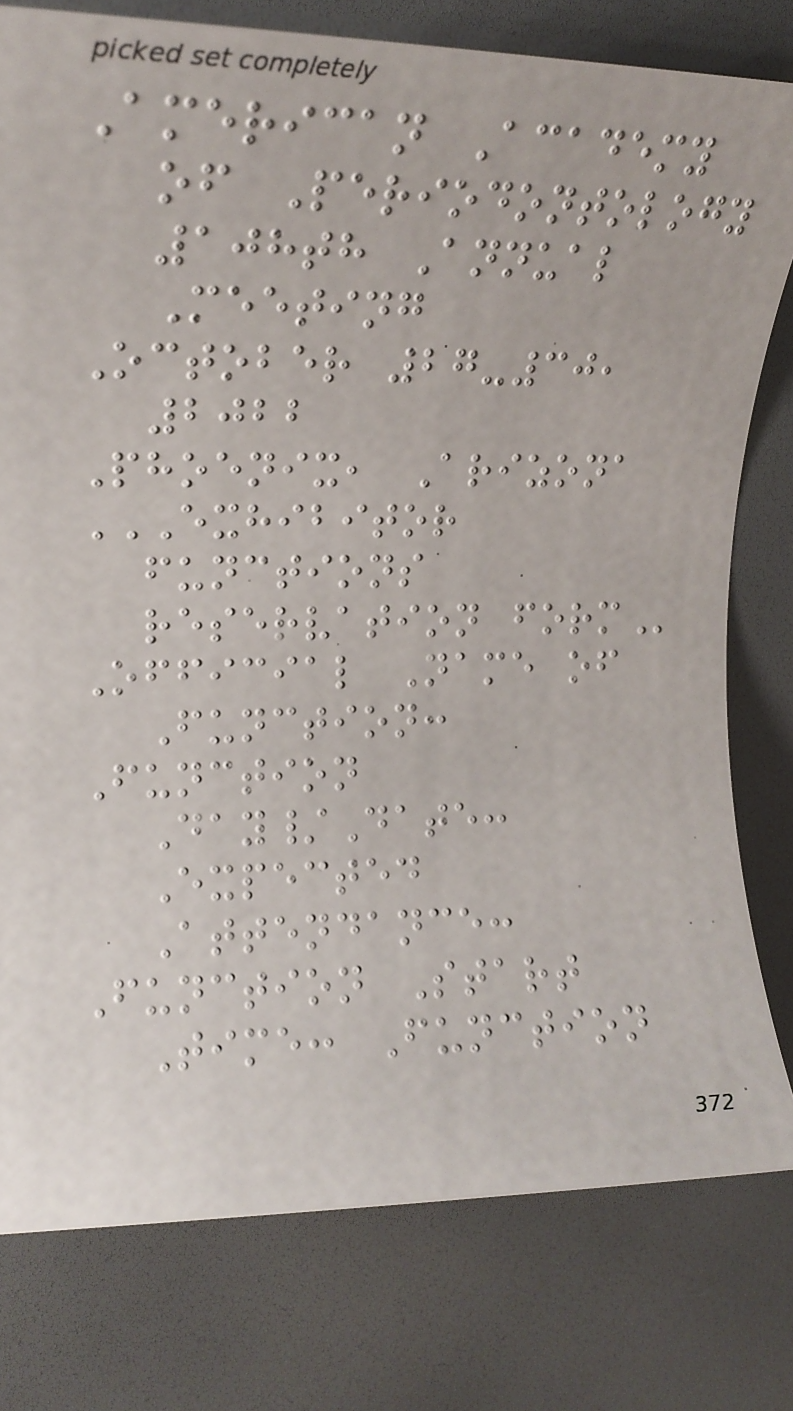American Academy
of Periodontology
108th Annual
Meeting
October 27-30,
2022
Phoenix, Arizona
EXHIBITOR
FUNCTIONS
RESERVATION FORM
Official Name of
Function:
Function
Day/Date:
Expected
Attendance:
Function Start
Time: Function
